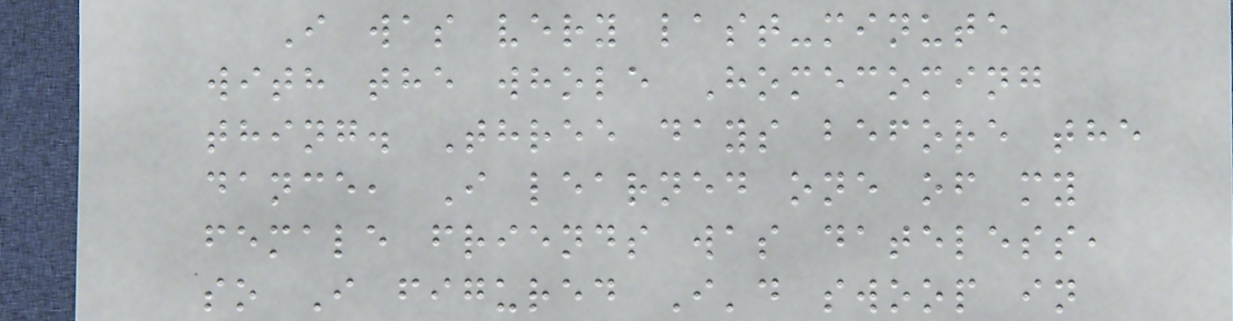I was very last-minute
with the whole Homecoming
thing. Three days before the
dance, I learned one of my
female friends was dateless,
so I figured I'd swoop in
